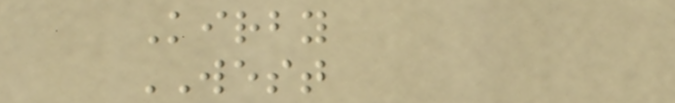Kirby
WEST
